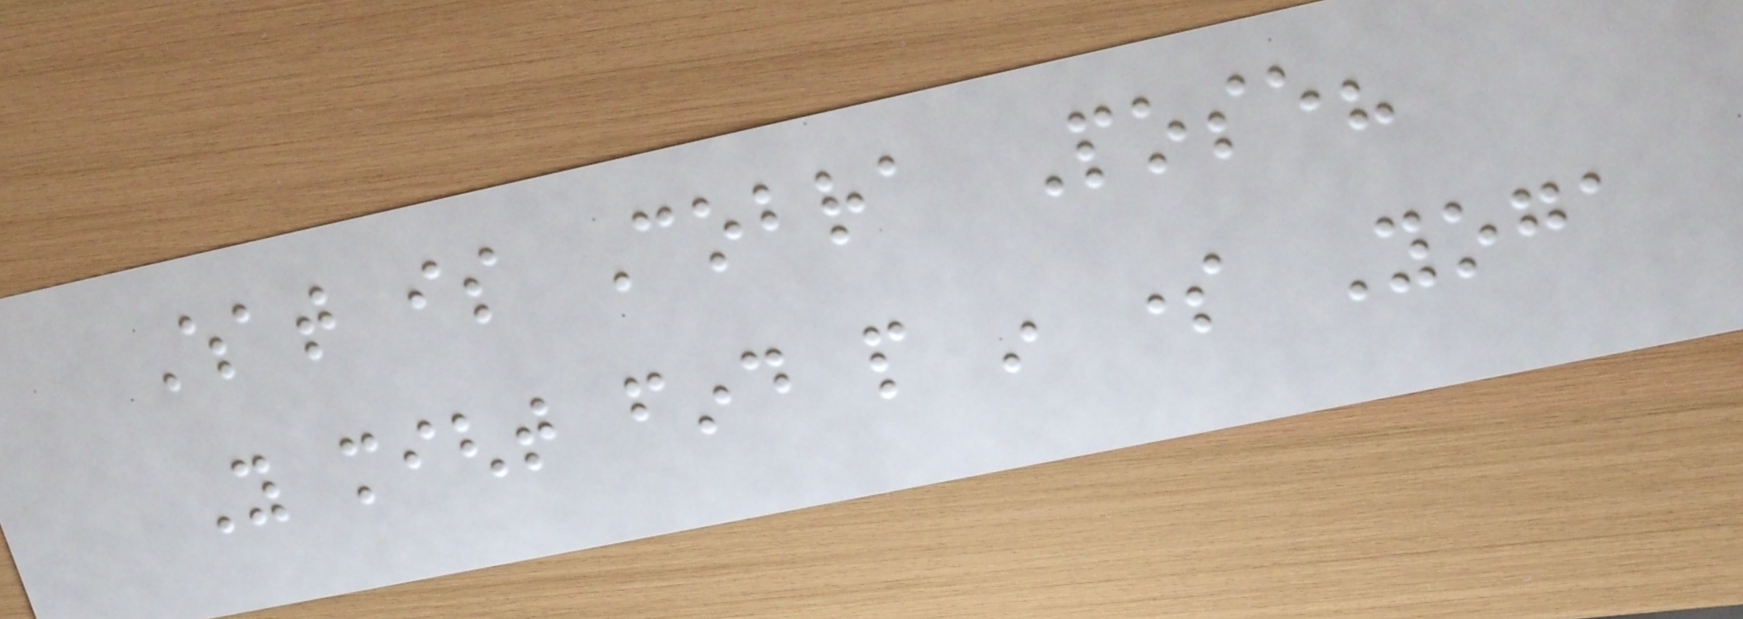What is Cobra Pose?
You might find people in some Yoga
